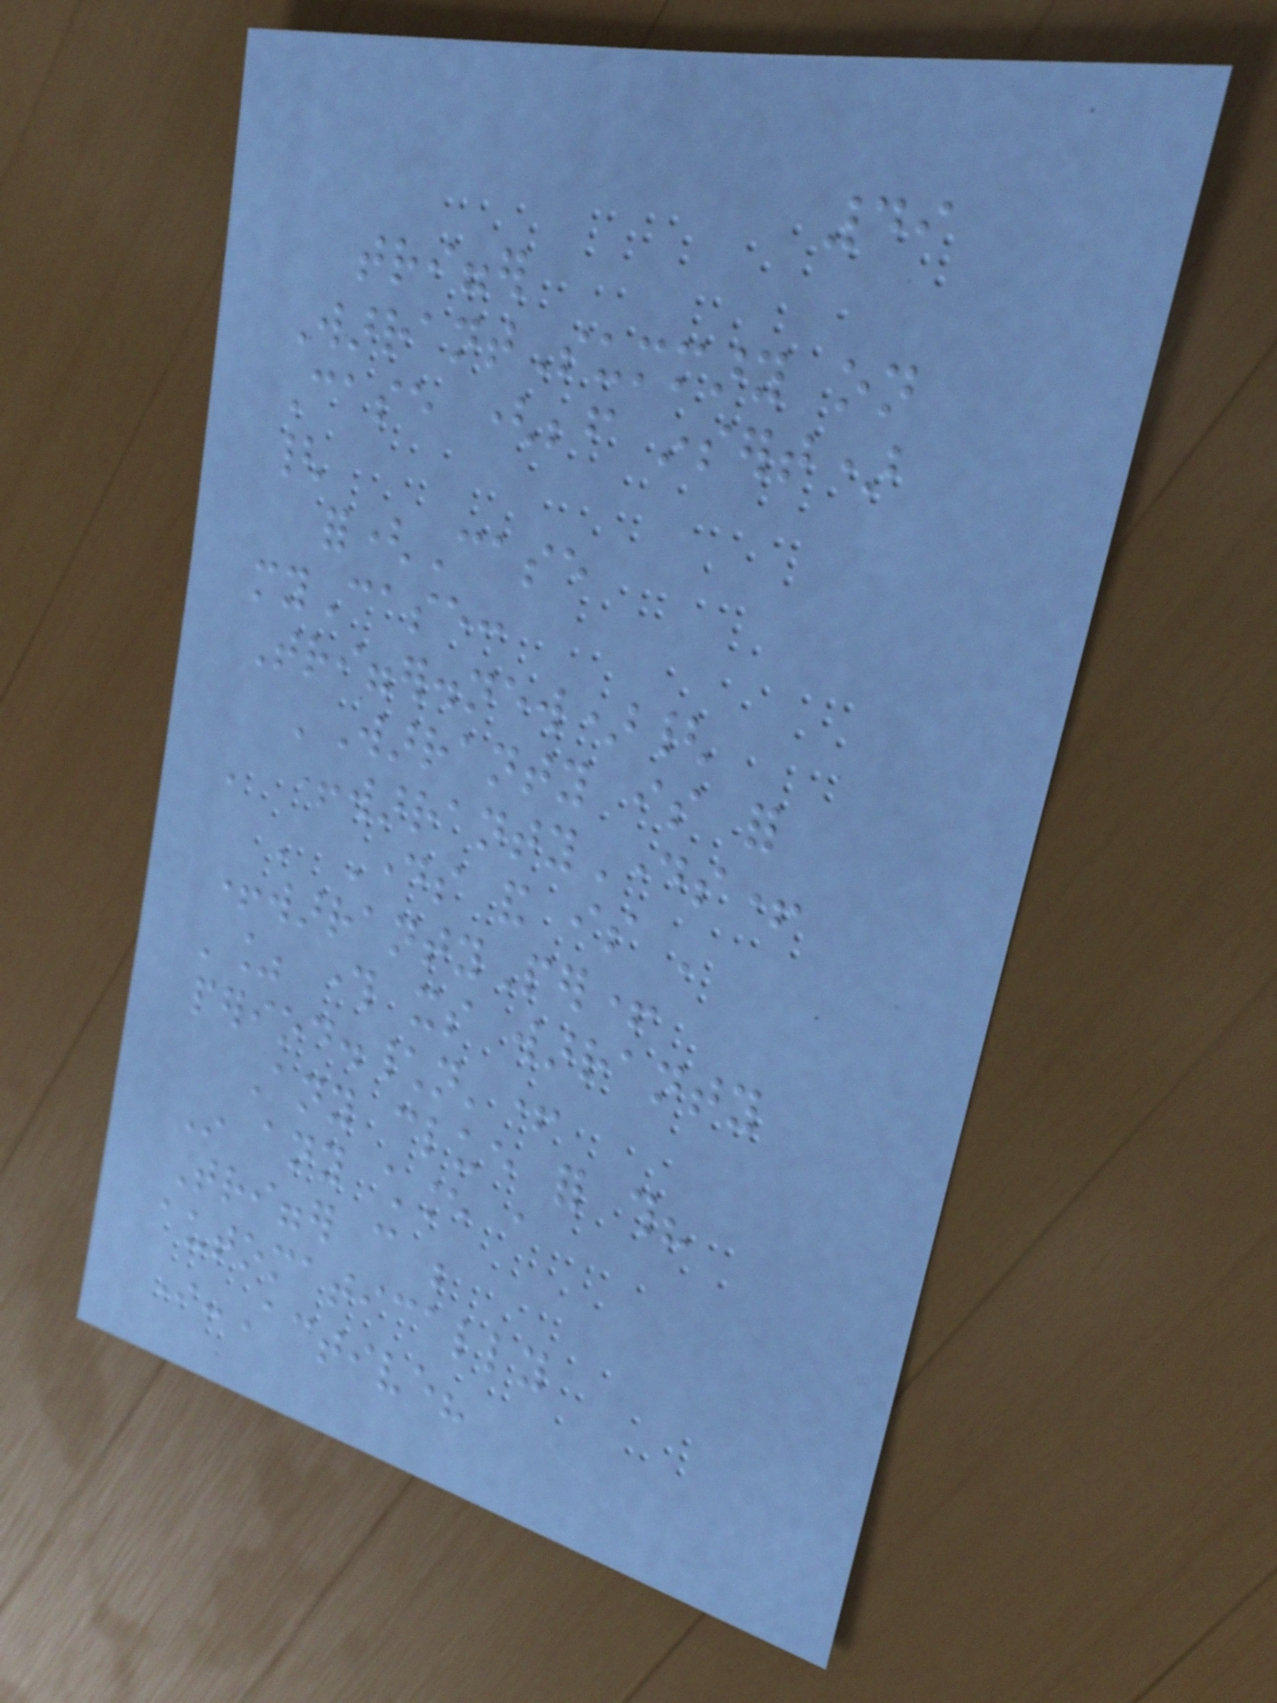49
trigger
WarrantSummary on
Case (before insert)
{
for(Case
myCase:
Trigger.new){
'Warranty is for
' +warrantyDays+
' Days and is '
+warrantyPer+
'% through its warranty
period.\n'+
Any clue for this?
In any chance a
Trigger can be
automatically
In-Active?
